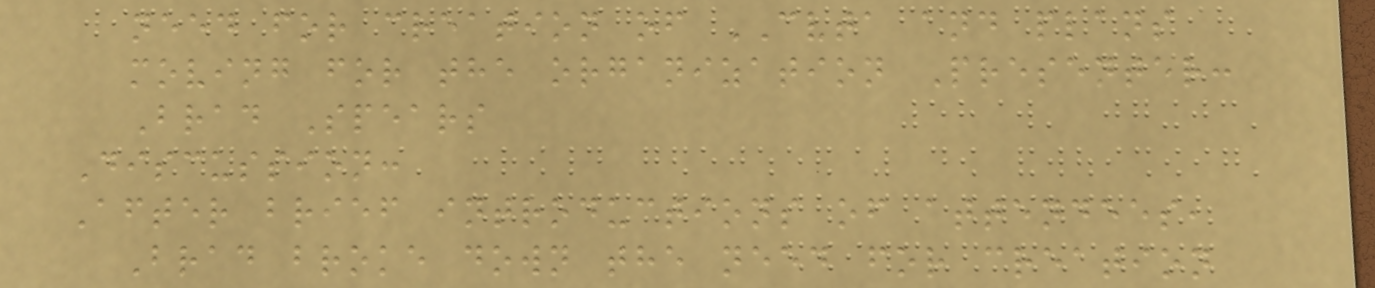need for creation of CVTA and plans
moving for the organization Presenter:
Brad Spears
Discussion:
After brief introductions of attendees,
Brad broke down the need for creation
